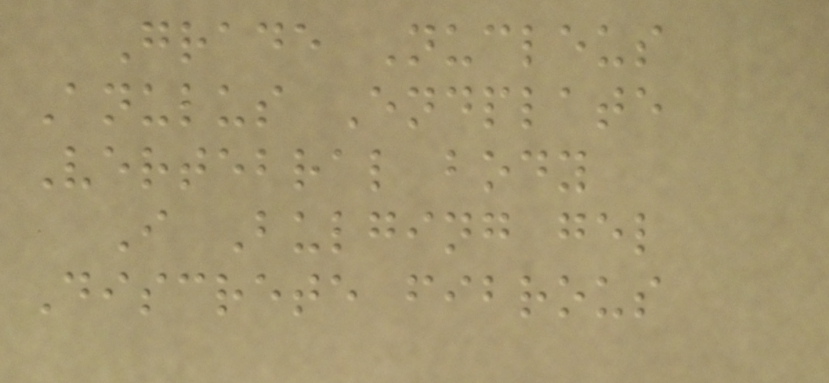Grade Nucleus
Anulus Endplate
Vertebral body
I Bulging gel
Discrete fibrous
